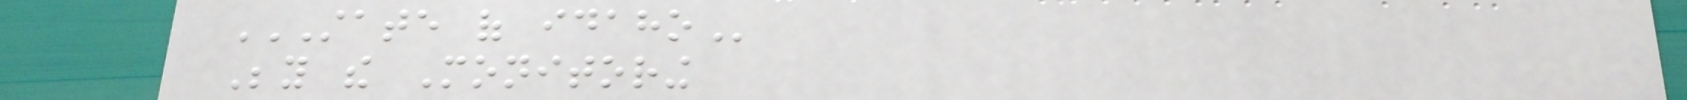STATE OF IDAHO
Beyond the Monitoring
